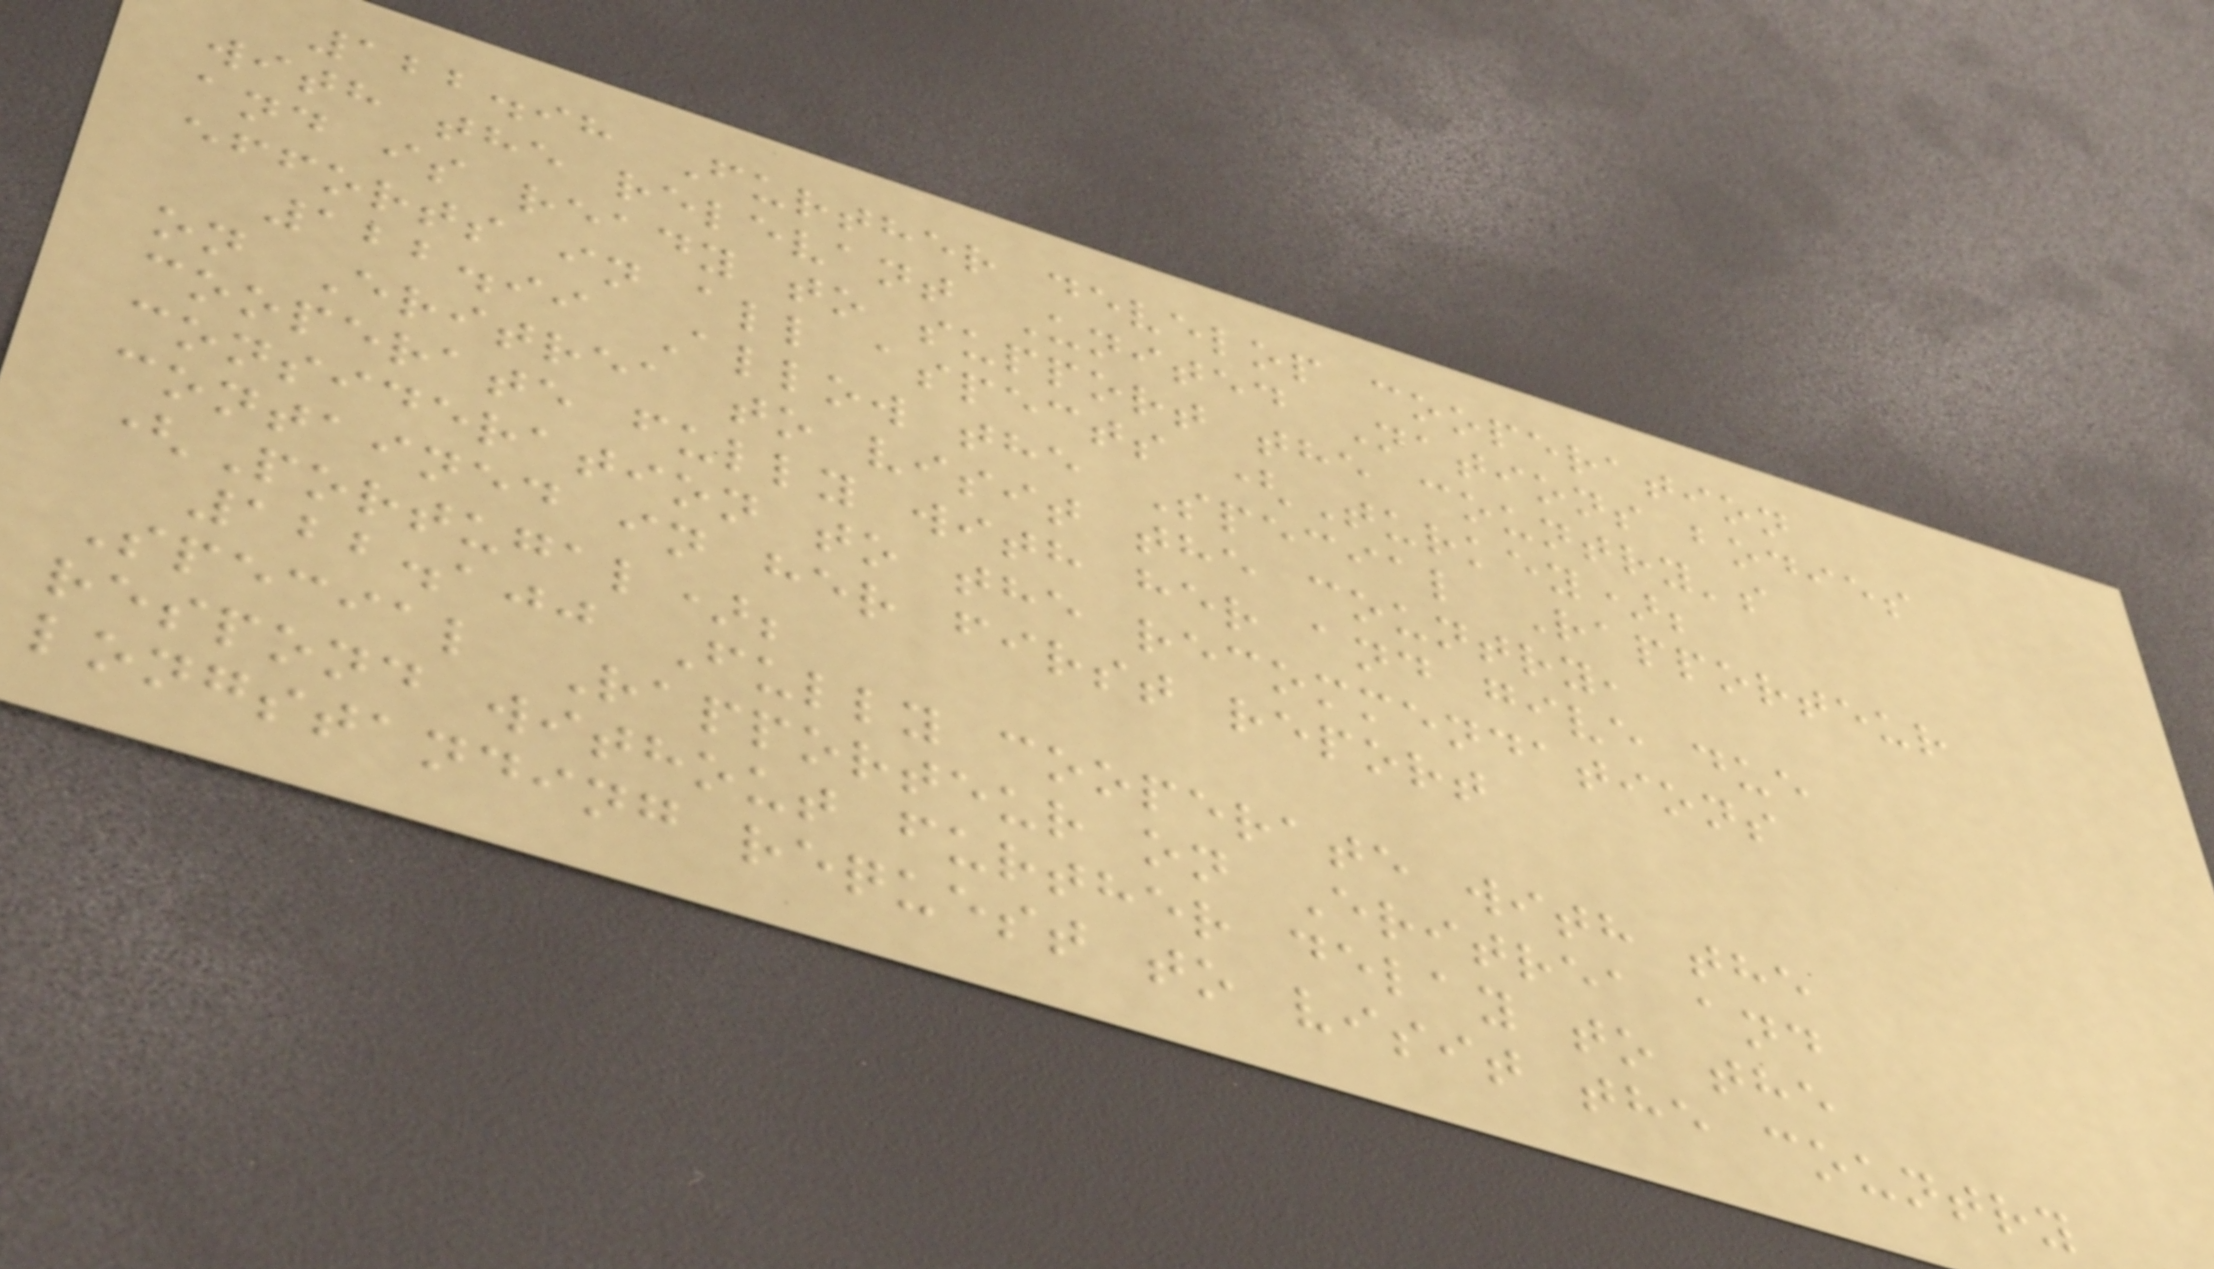122.98 Further develop cooperation
with the relevant United Nations bodies
and is ready to support the country's
efforts in all aspects (Turkey);
122.99 Allow the Special Rapporteur
on Eritrea to visit the country,
cooperate fully with her and give due
consideration to the recommendations
contained in her first report
(Portugal);
122.100 Fully cooperate with the
Special Rapporteur on Eritrea and
respond without further delay to the
longstanding request to visit the country
